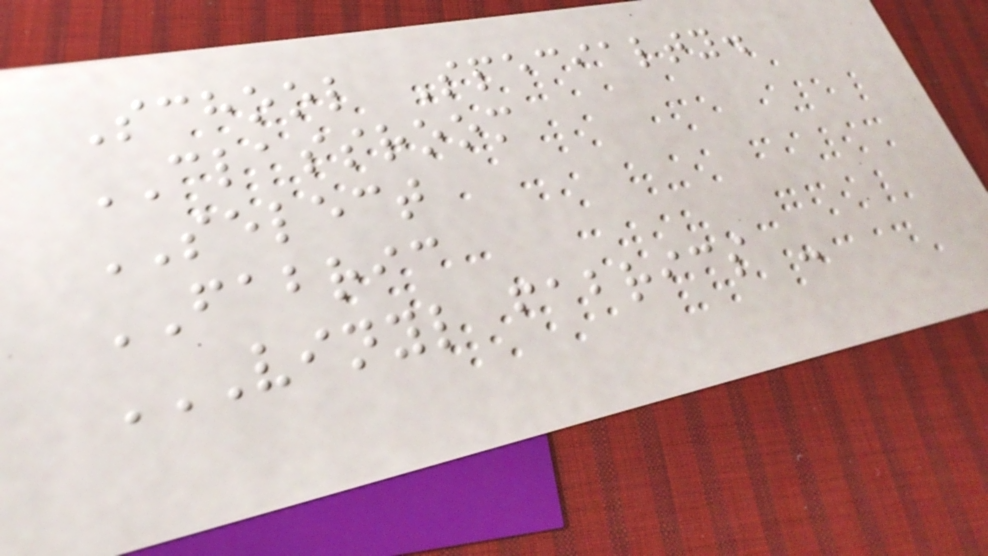School Specialty.
CLASSROOM
SELECT
FABRIC
VINYL FABRICS -
